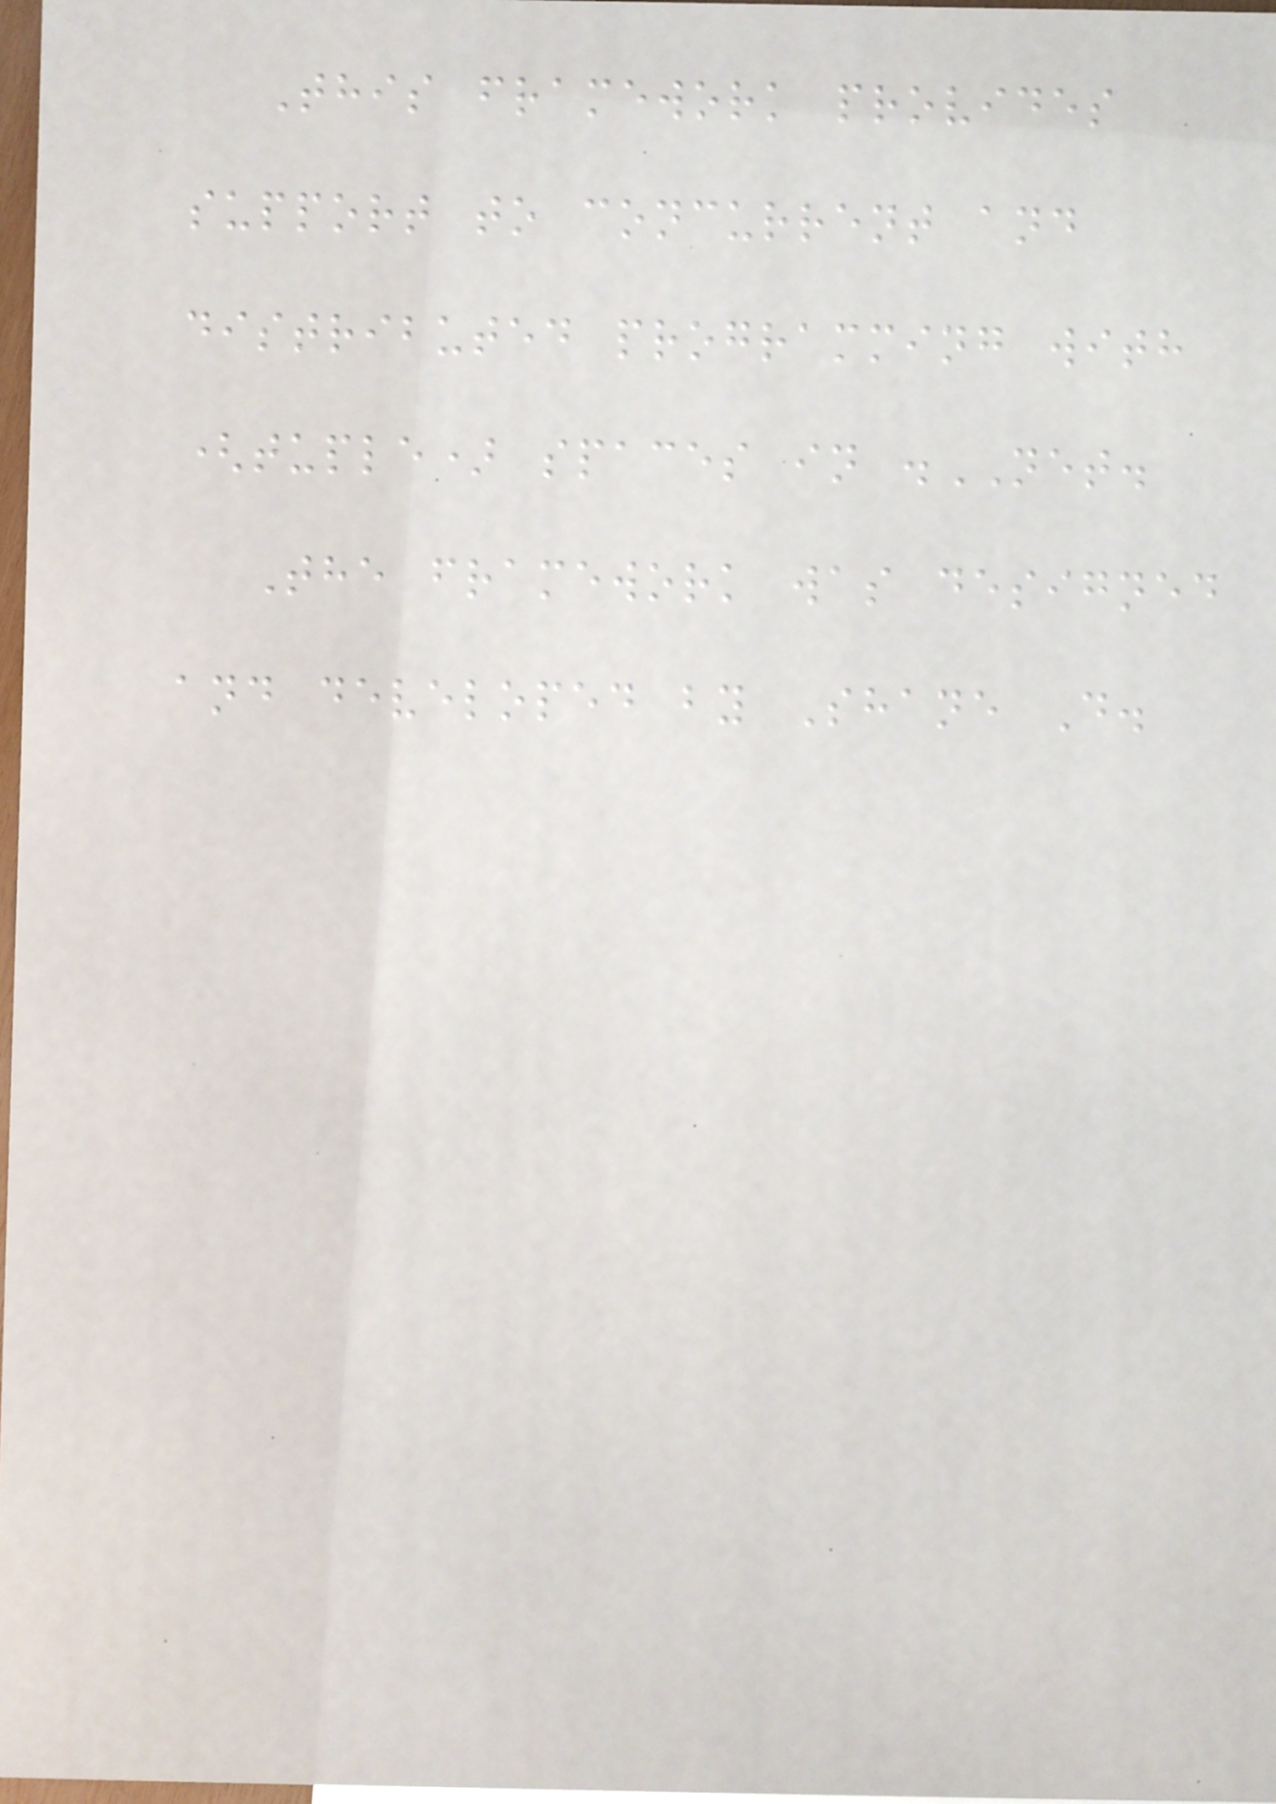This framework provides
support to concurrent and
distributed programming with
(tuple) spaces in .NET.
The framework was designed
and developed by Shane D.
